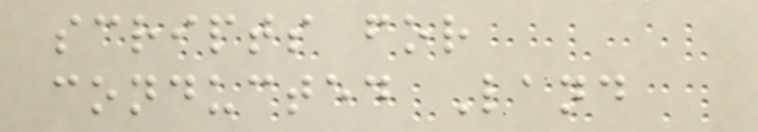scripts for
conducted Land
